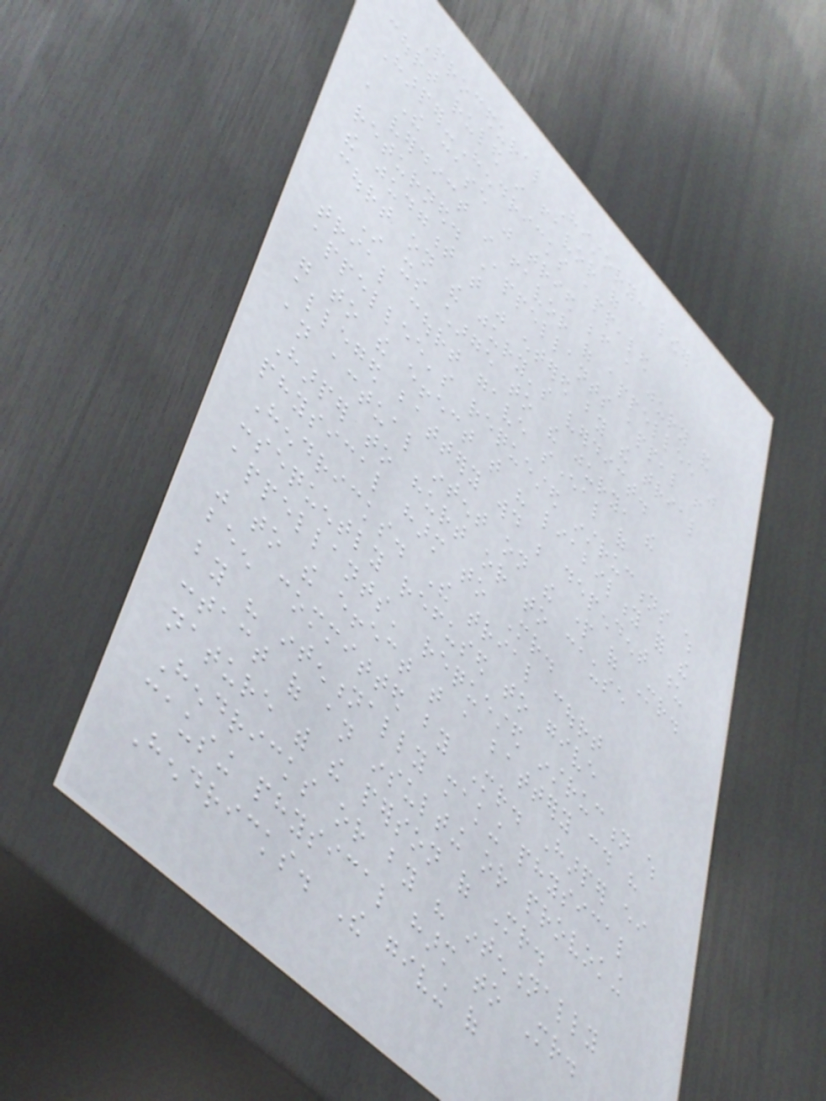Procedural History: lower
court ruled in favor of
Harper-Hendricks appealed
The case was tried before a jury and
a verdict in favor of appellee was
returned. Appellants appeal from
the judgment that was entered by the trial
court on the jury's verdict.
In its charge to the jury, the
trial court gave several of
appellee's requested instructions which
were to the effect that his liability for the
alleged battery would be dependent upon
an actual intent on the part of Mr.
Harper to hurt or to cause
physical harm to Mr.
Hendricks. The trial court
consequently refused to give
appellants' requested instruction which
was to the effect that a battery could have
been committed by Mr. Harper either
by his intentionally making physical
contact of an insulting or provoking
nature with the person of Mr.
Hendricks or by his intentionally
causing physical harm to Mr.
Hendricks. The giving of
